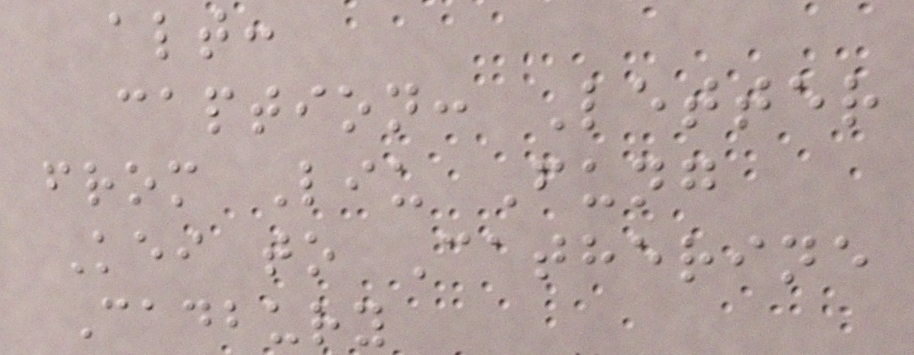alt:
caption: Letter
from Liu Fung
Kei to Catherine
Cadbury
